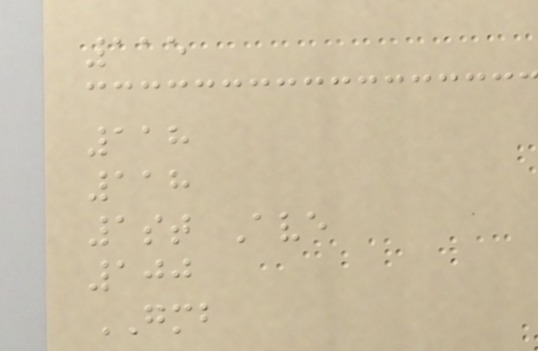115
118
118
1st Ave
100
GMB
